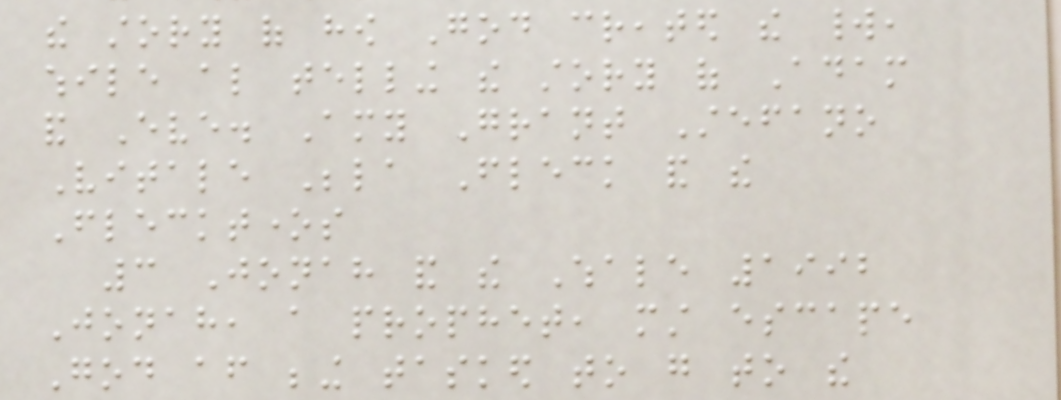the story of how God created the world,
while also telling the story of Adam
and Eve. Amy Grant Stefano
Vitale Bela Fleck and the
Flecktones
3 Jonah and the Whale 1992
Jonah, a prophet, must escape
God after being tasked to go to the
